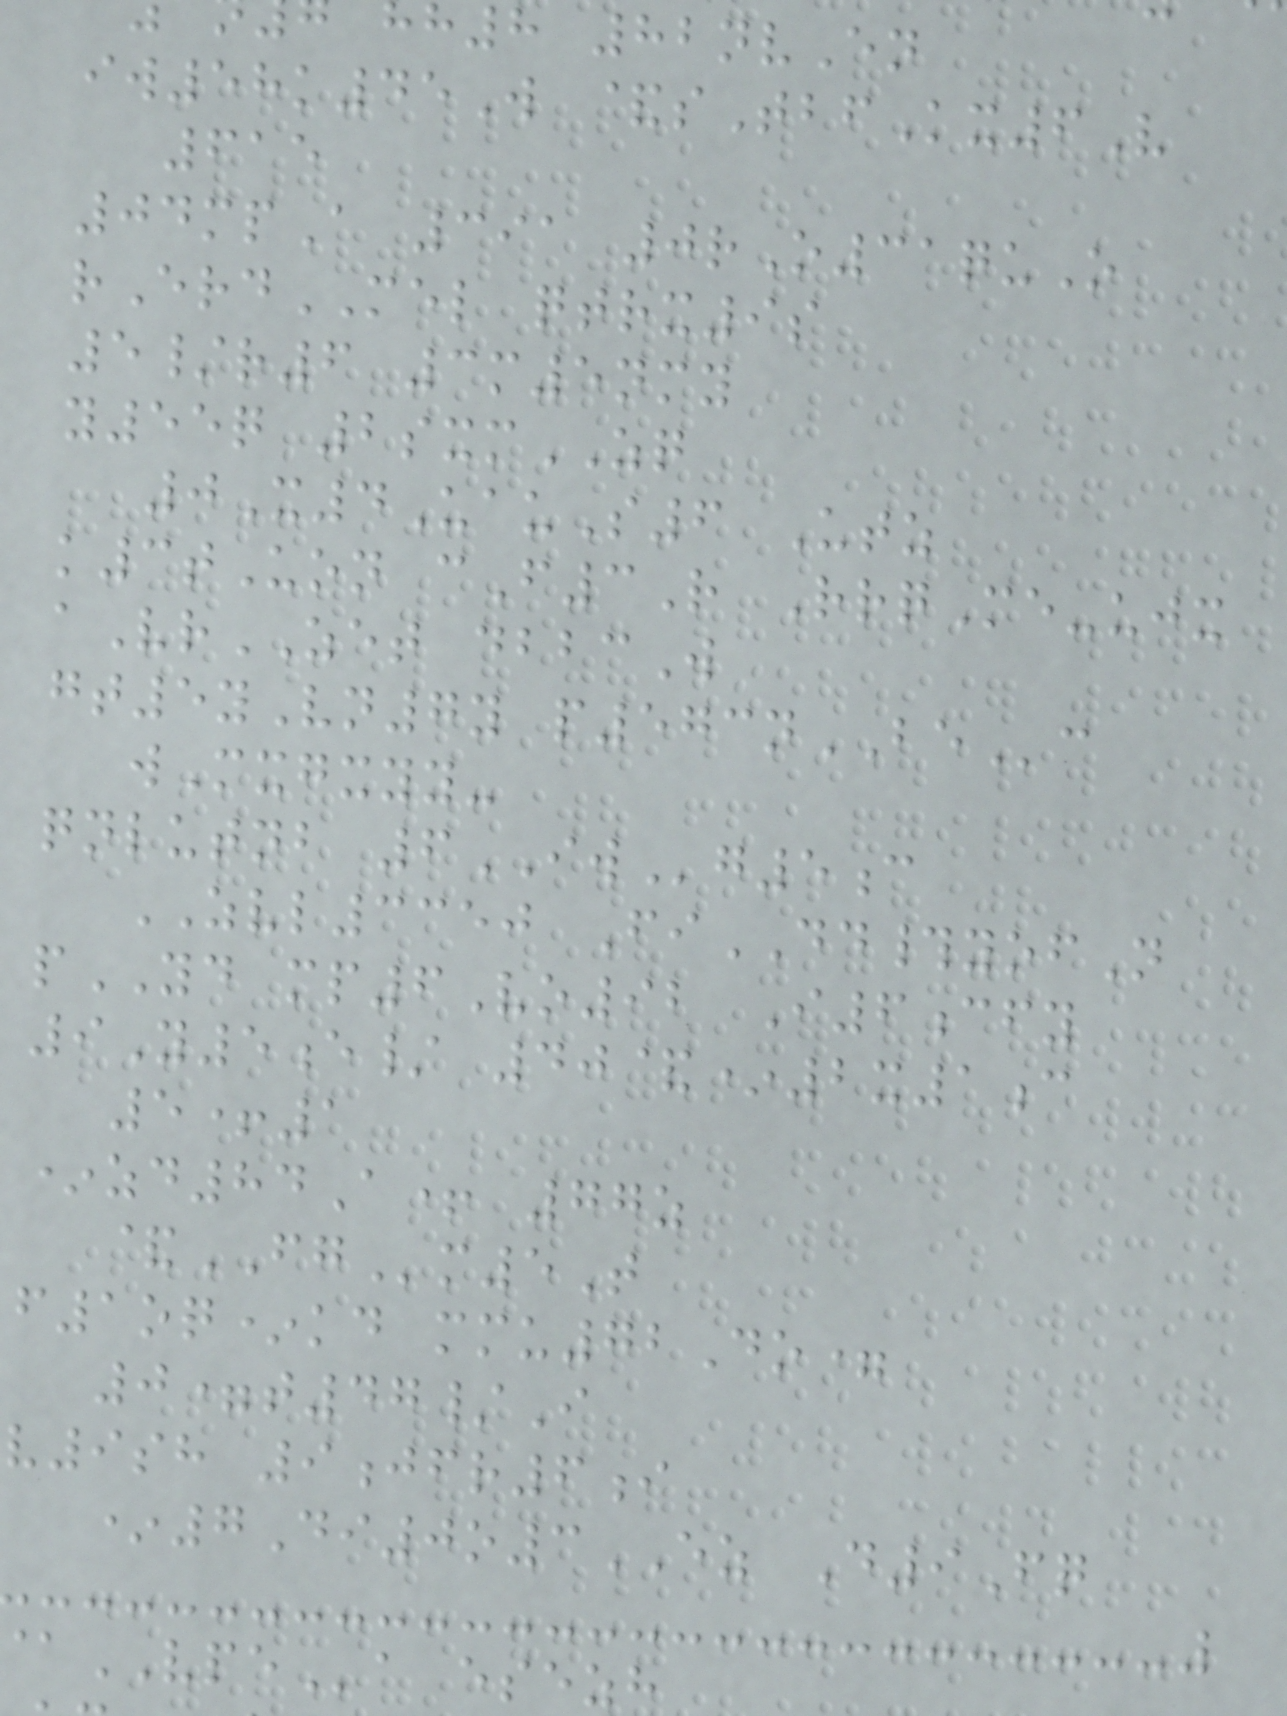h8 82nvEn
iw58k45W &sTbfKx6V
615
04mpA 391 0rO31quO
rErdMEL qtrx9s
5/r6 3m5nmy
y55q 2sxmZQ
0X4UauS6 Utz
k3tUon cF3R RrqMe-ujx
aVrZET dbbcW
gt5yVn7y p573nBEc
wMxgxyy-
qnlutnb 6IWg5c
ZVL3350 FiDD#yofN
pYD mp6Vo92 I6cfy
9Y5e/ 40&*2x1c
5+1
*zd84A+ 77z
&FGm5T
f1oq*kd mmu72Do=
0=t47/I
v9sh 9jfr6i
*7Di0o3EZ D9Fq
VPEa esezh
